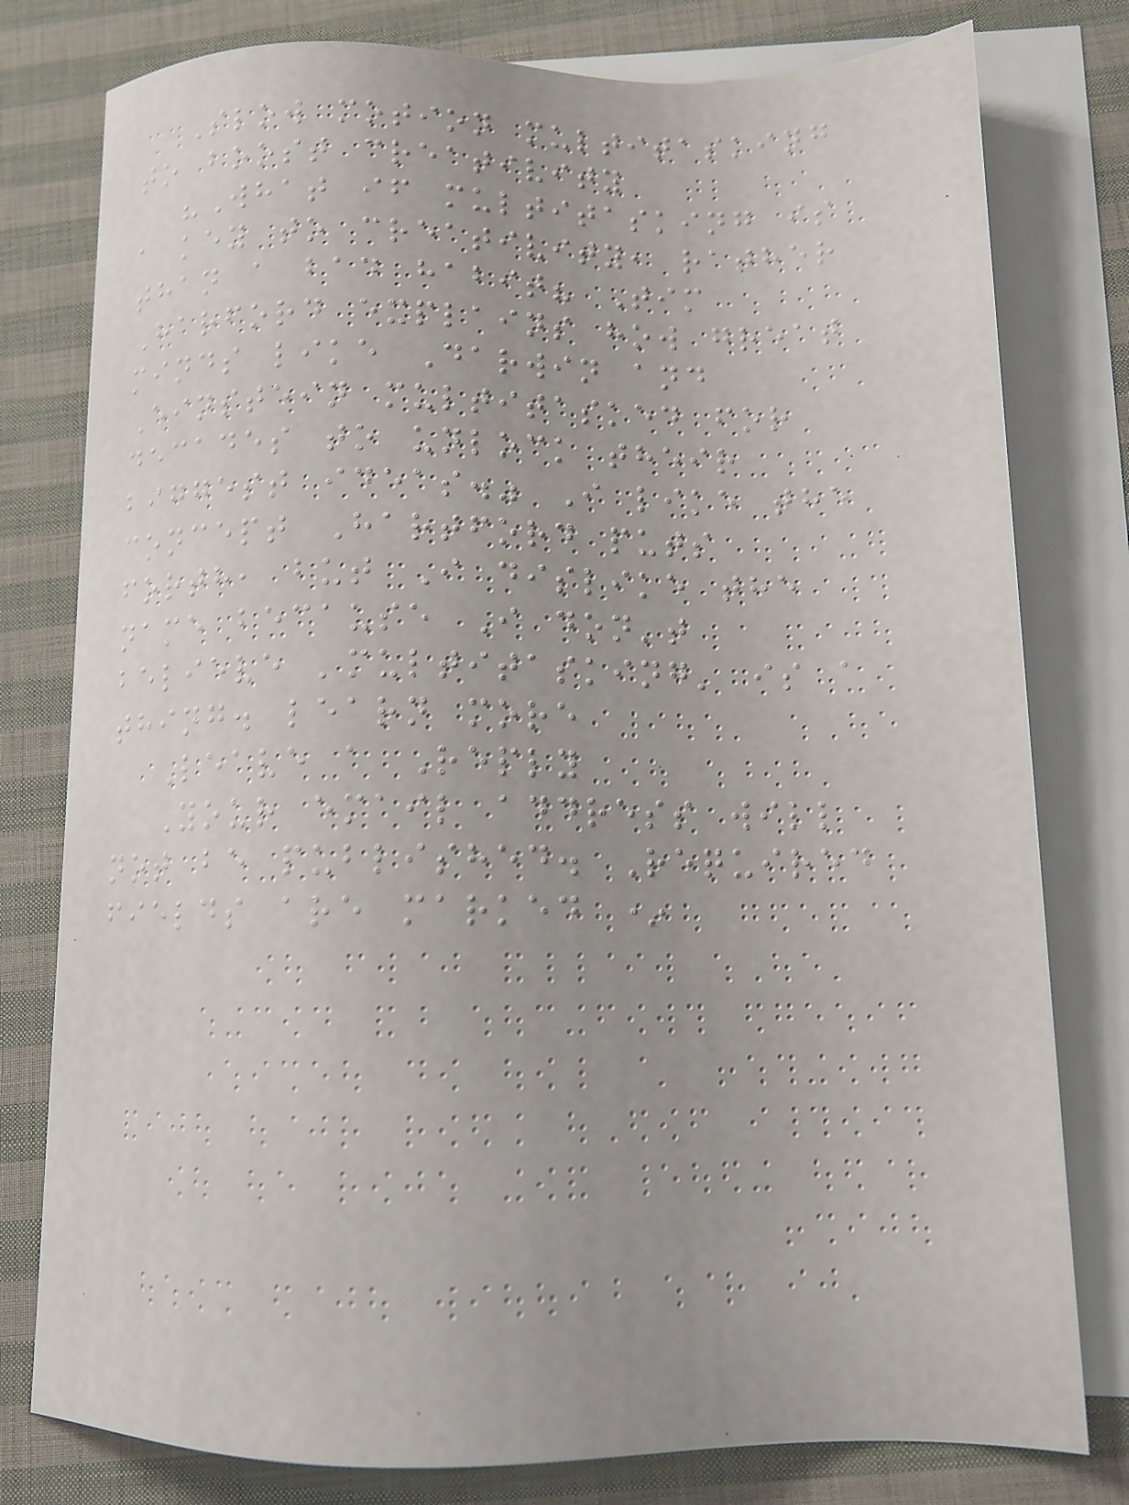Slow motion multitasking
to boost creativity
"What if multitasking is
a key to creativity, rather
than a bad habit? Tim
Harford explains how great
minds like Darwin and
Einstein multitasked for
decades to unlock their
biggest ideas." I like the
concept Hartford puts
forth, but I dislike the
name because I don't
believe 'multitasking' is a
thing. learn more
Leave a Reply
Your email address will
not be published. Required
fields are marked *
